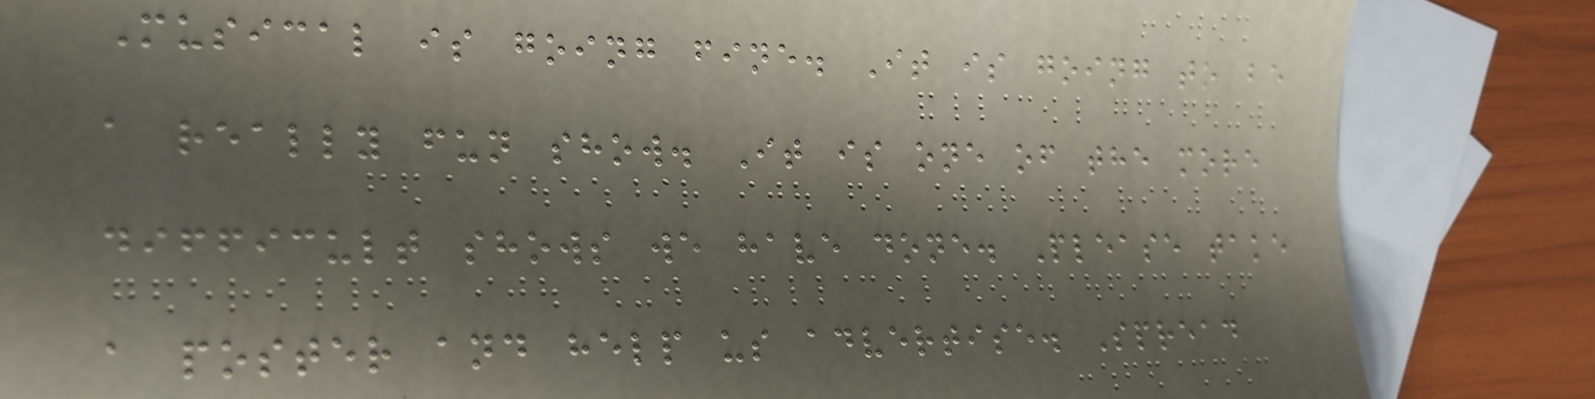Musical is going fine. It is going to be
a really fun show. It is one of the more
difficult shows we have done. Please take
a poster and help us advertise. Spread
